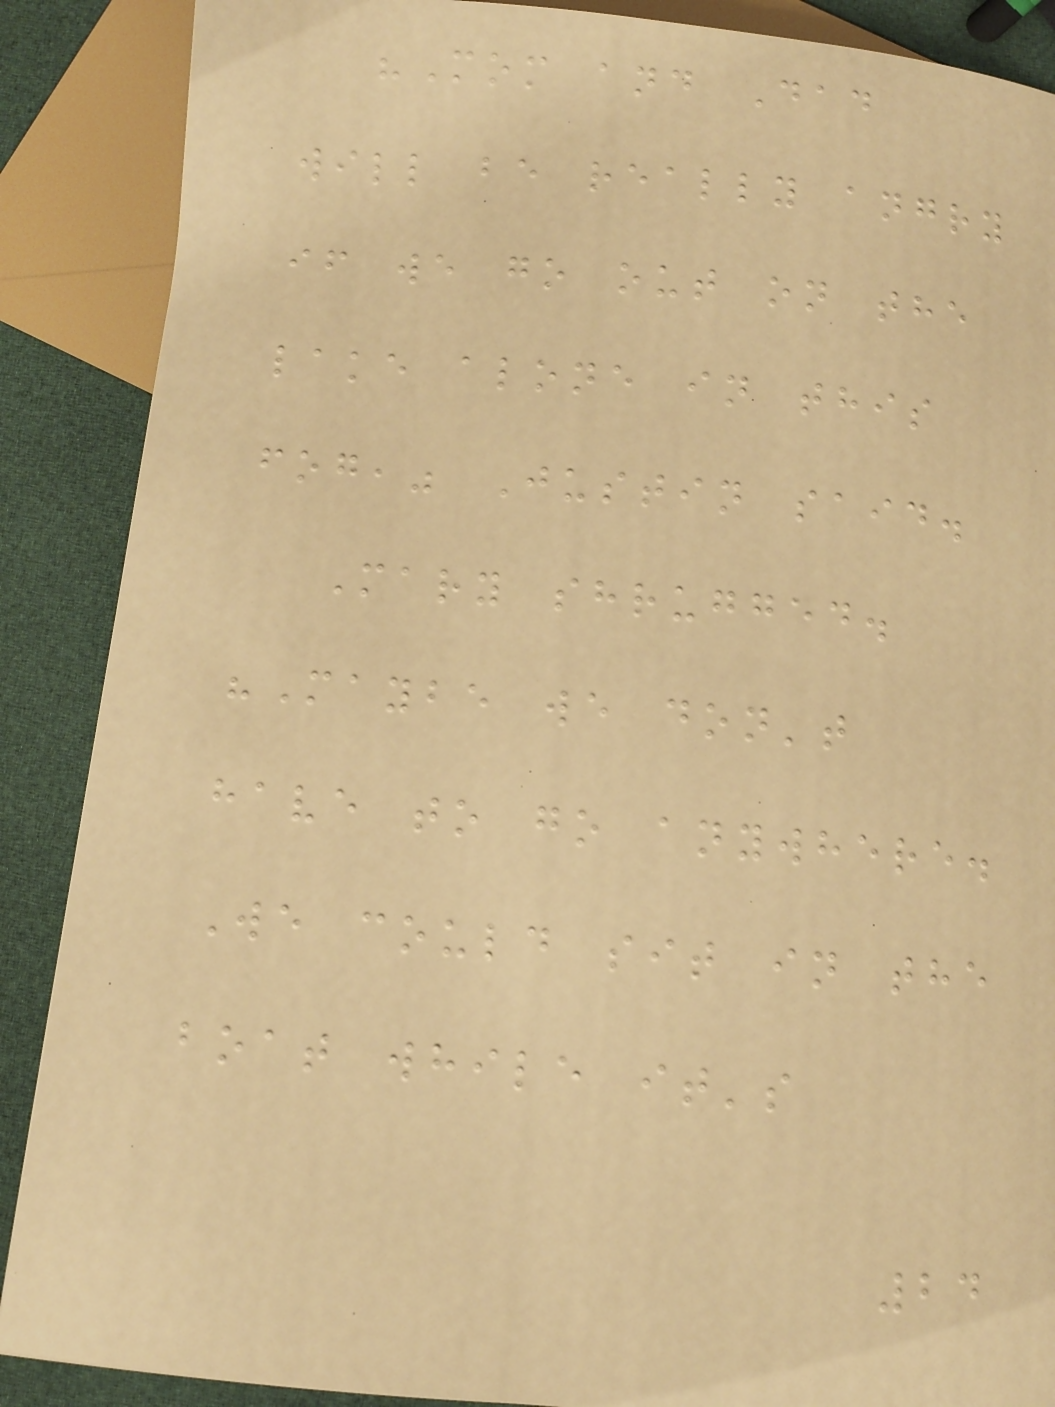"Mom and Dad
will be really angry
if we go out on the
lake alone in this
fog," Justin said.
Mary shrugged.
"Maybe we don't
have to go anywhere.
We could sit in the
boat while it's
24
